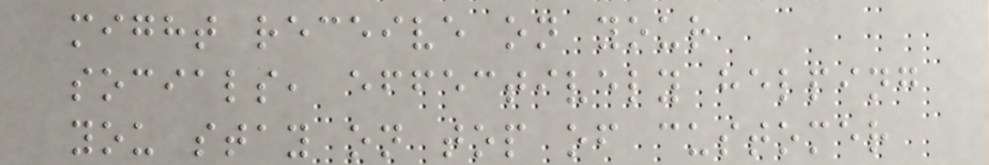might receive on your
socials, effectively helping
you stay on top of customer
